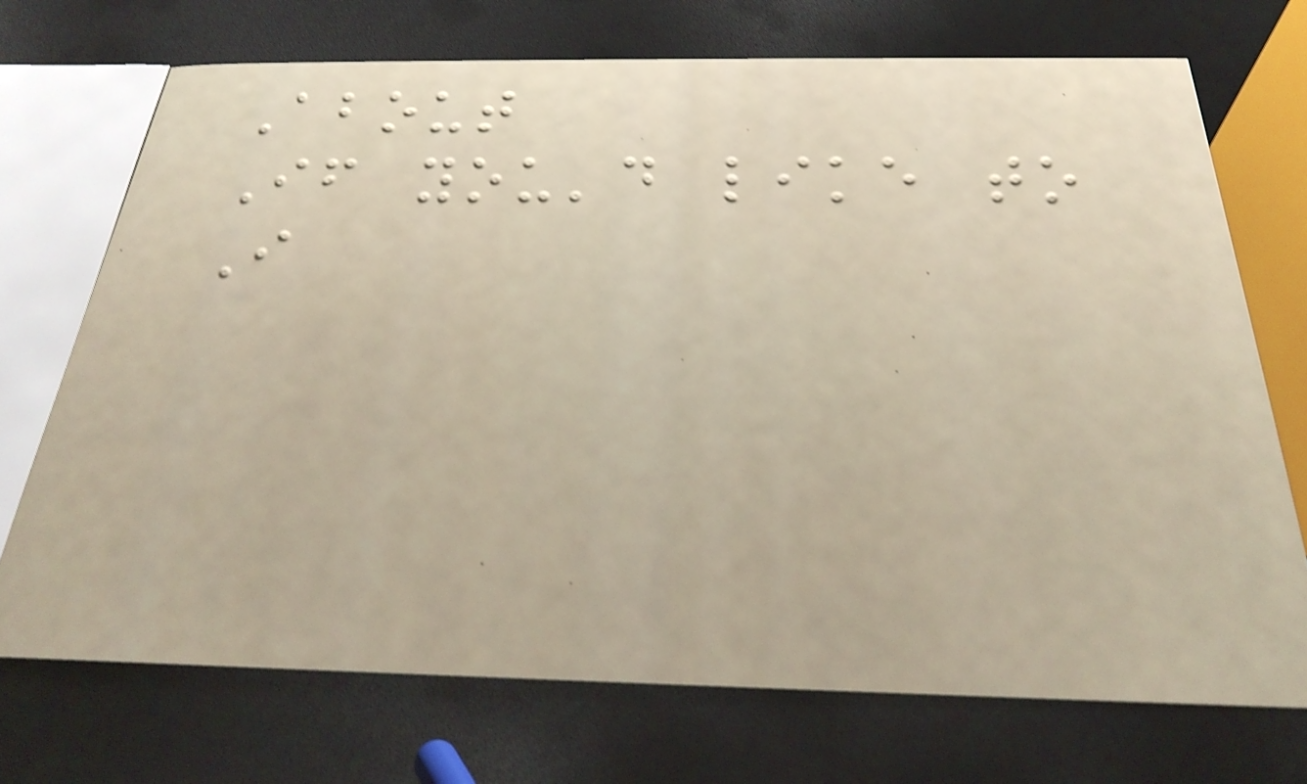About
If you'd like to
I
